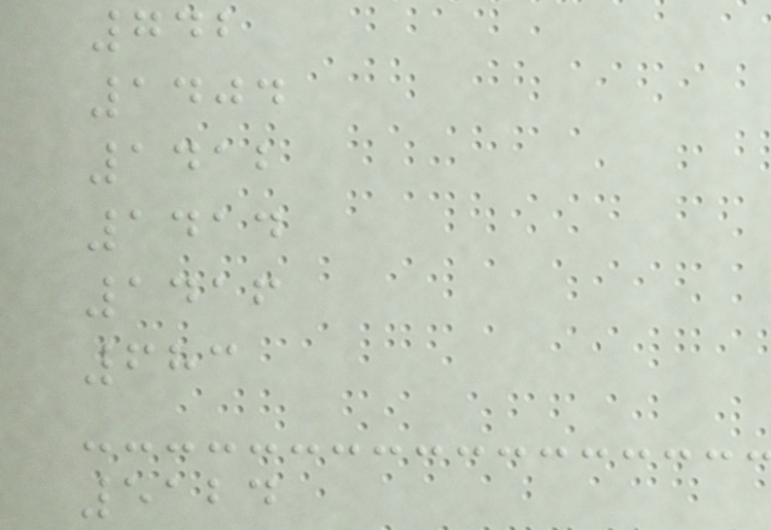742
1404
1412
1414
1416
683
5124
